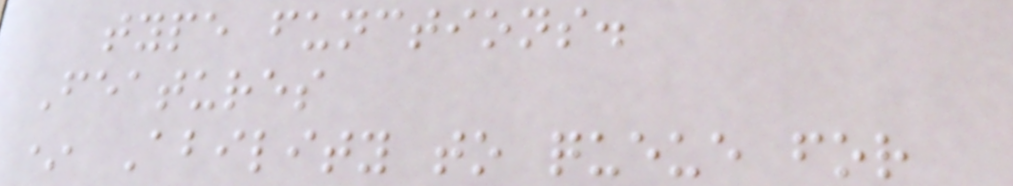type functions.
Features
* Ability to queue for
